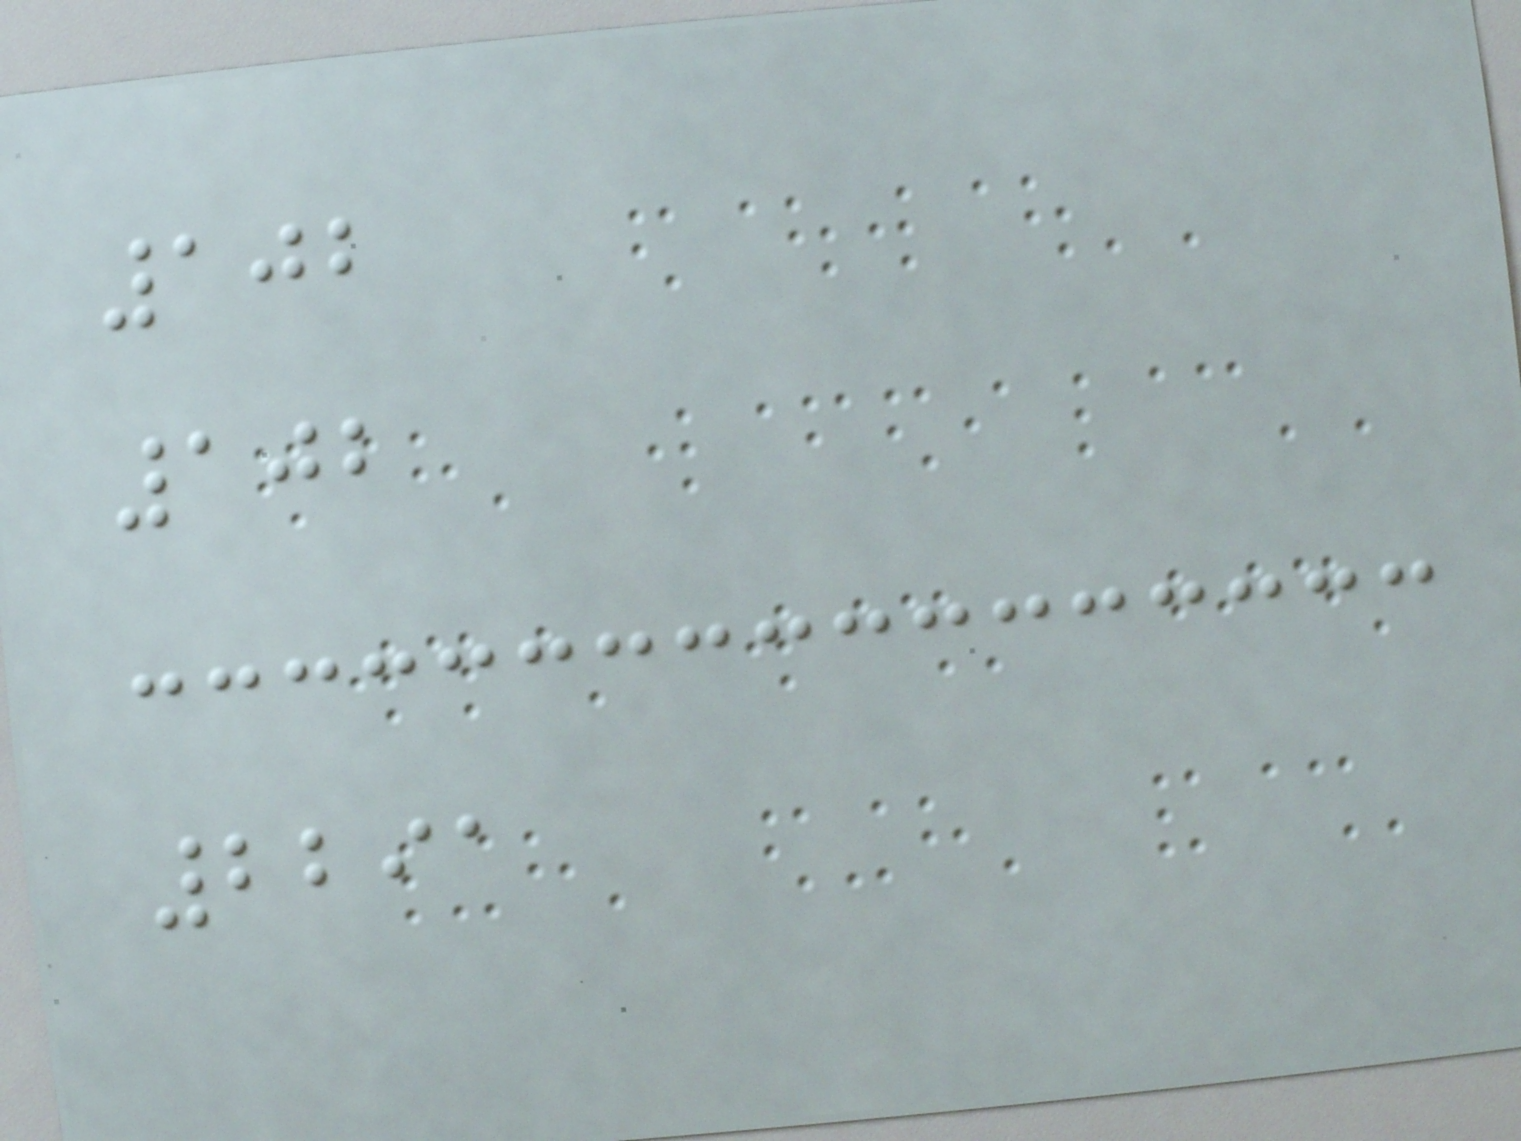102
102
2291
